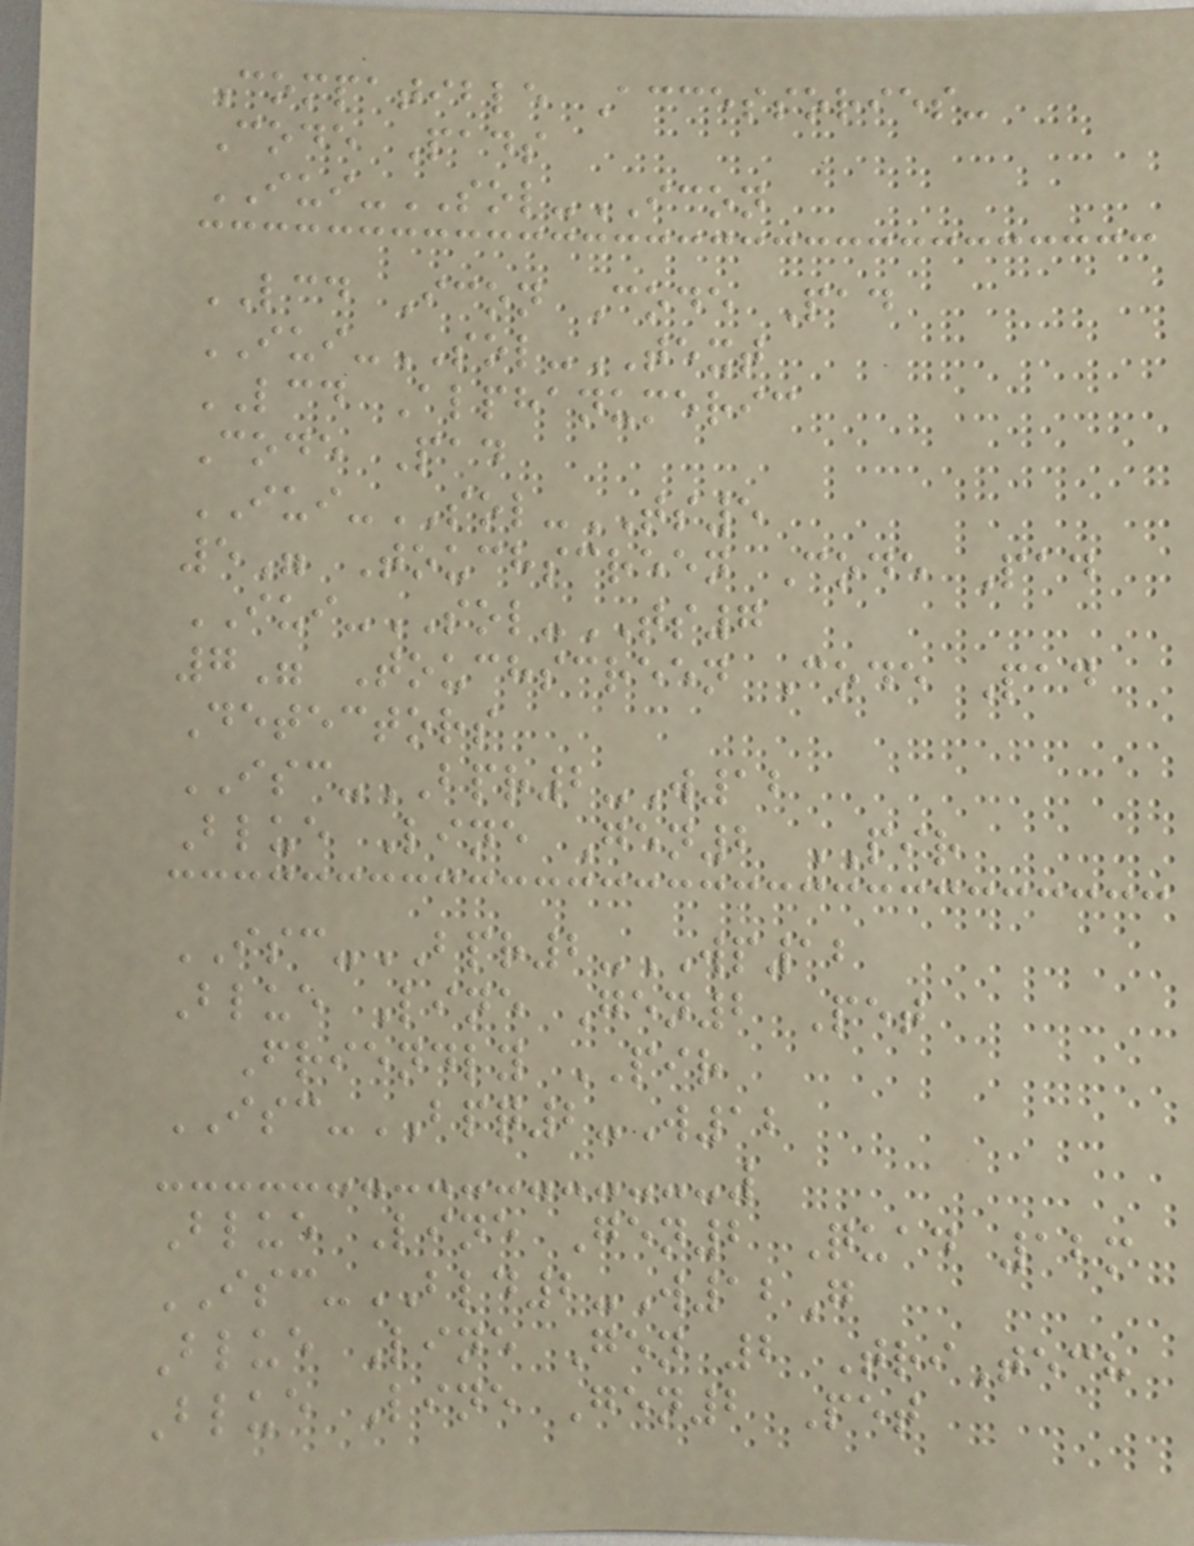Compatible Accessories-
Code Pads
IUI-SOL-ICON
LCD Icon Code Pad
IUI-SOL-TEXT
LCD Alphanumeric
Code Pad
IUI-SOL-TS5
5" Touchscreen Code Pad
IUI-SOL-TS7
7" Touchscreen Code Pad
Detectors
ISC-BPR2-W12
Blue Line Gen2 PIR
ISC-BPR2-WP12
Blue Line Gen2 Pet
Friendly PIR
ISC-BPQ2-W12
Blue Line Gen2 Quad 12m
ISC-BLD2-W12G
Blue Line Gen 2 TriTech
Blue Line Gen2 Pet
